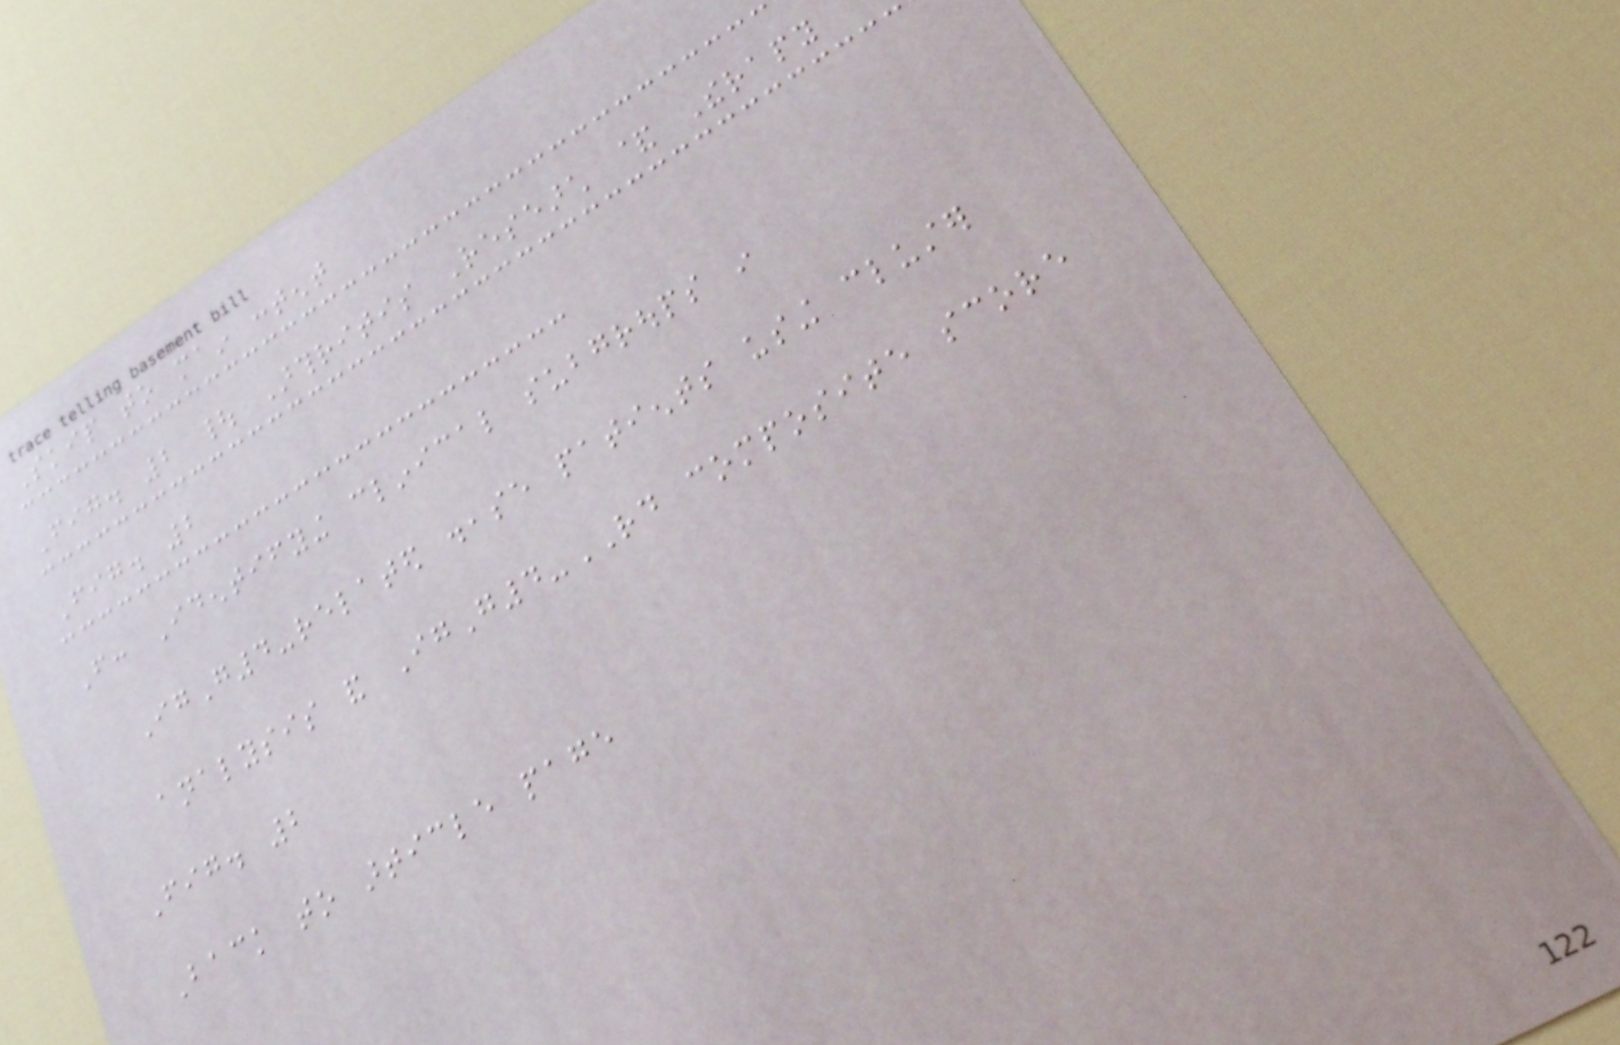Skip to main content
Fig. 2 | Arthritis Research & Therapy
Fig. 2
From: Identifying clinical subgroups in
IgG4-related disease patients using cluster
analysis and IgG4-RD composite score
Fig. 2
Back to article page
